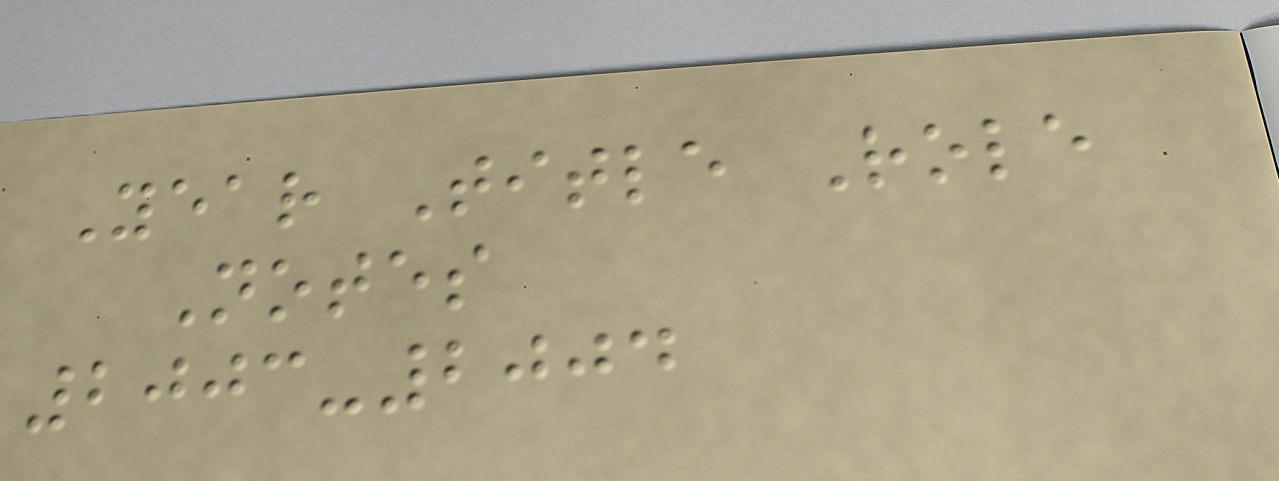Year Title Role
Notes
2003-2004
